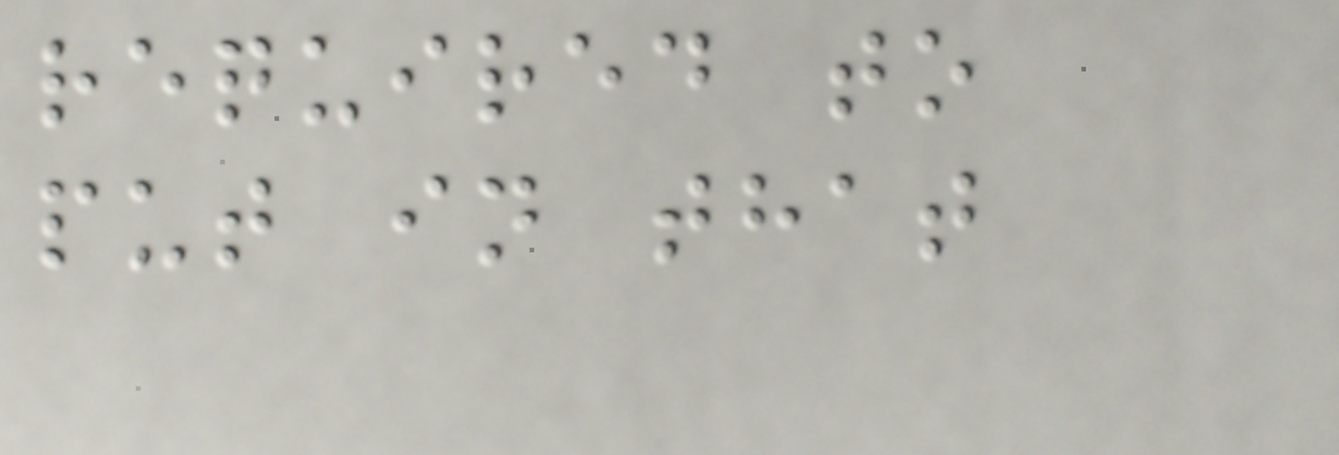required to
put in that
